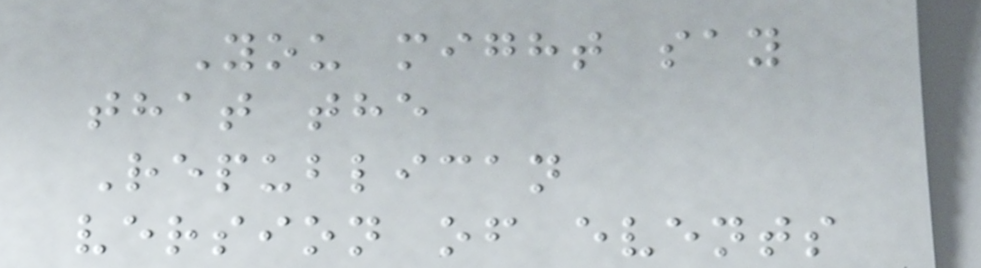You might say
that the
Republican
version of events
